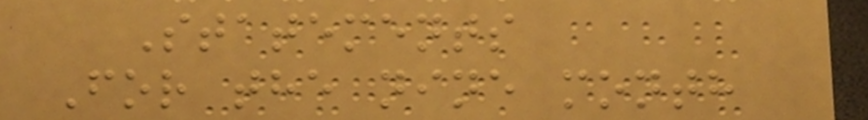Statements
For the nine month
